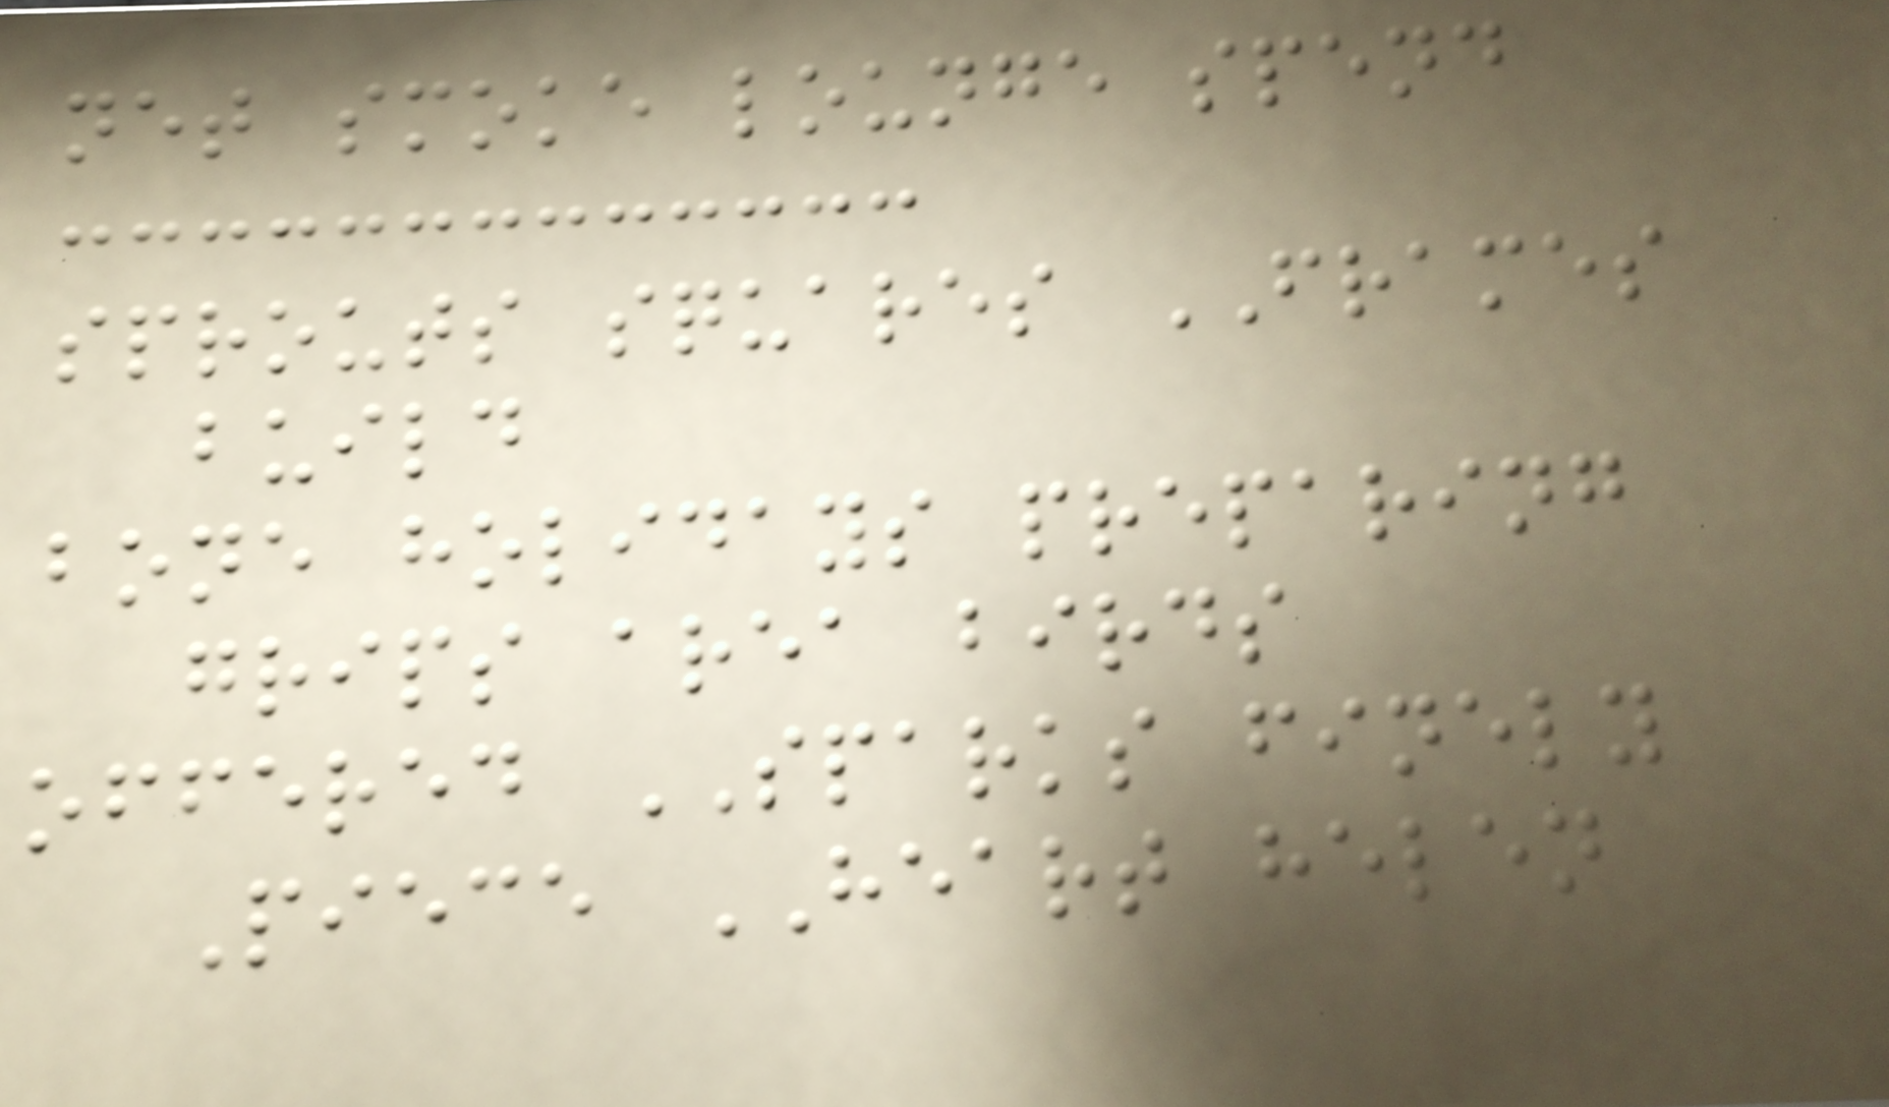net smoke lounge spend
sprouts squares FRAMES
build
bone holidays preparing
grips area birds
offered SPARKS finely
Piece HEART helen
